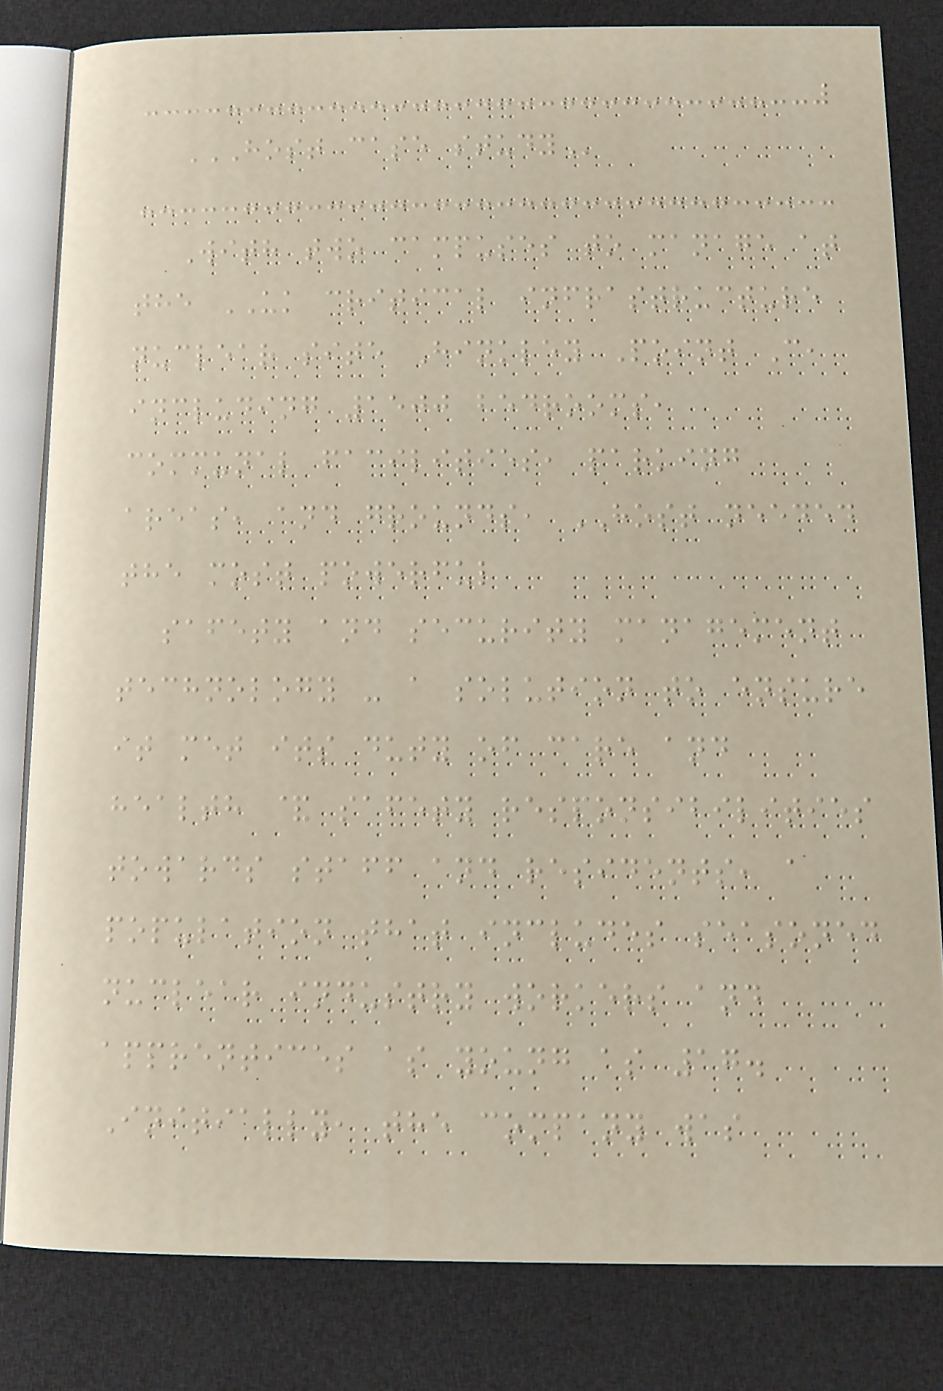HOST CASE STUDY
With two campuses to manage at
the UK critical infrastructure
nuclear site Hinkley Point C,
including 1500 bedrooms,
communal facilities, parking
areas, and grounds, HOST needed
the most powerful
safety and security management
technology - a solution to ensure
it met its duty of care and
health & safety responsibilities
towards staff and residents, a
population that includes seasoned
nuclear industry workers and
apprentices as young as 17.
Initially, the company was
